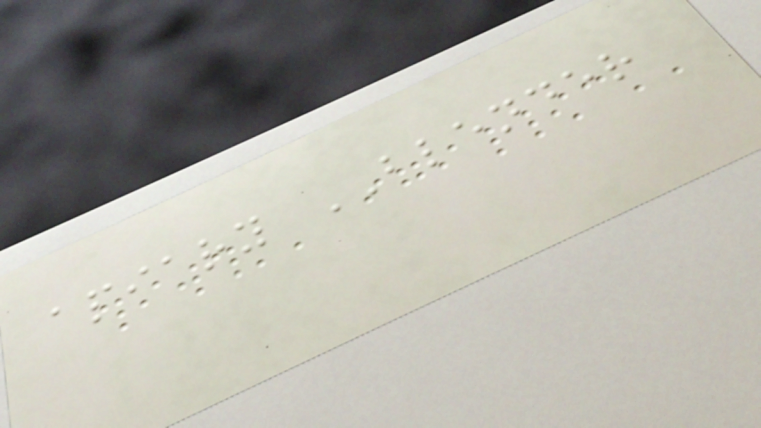apiary BLENDER
